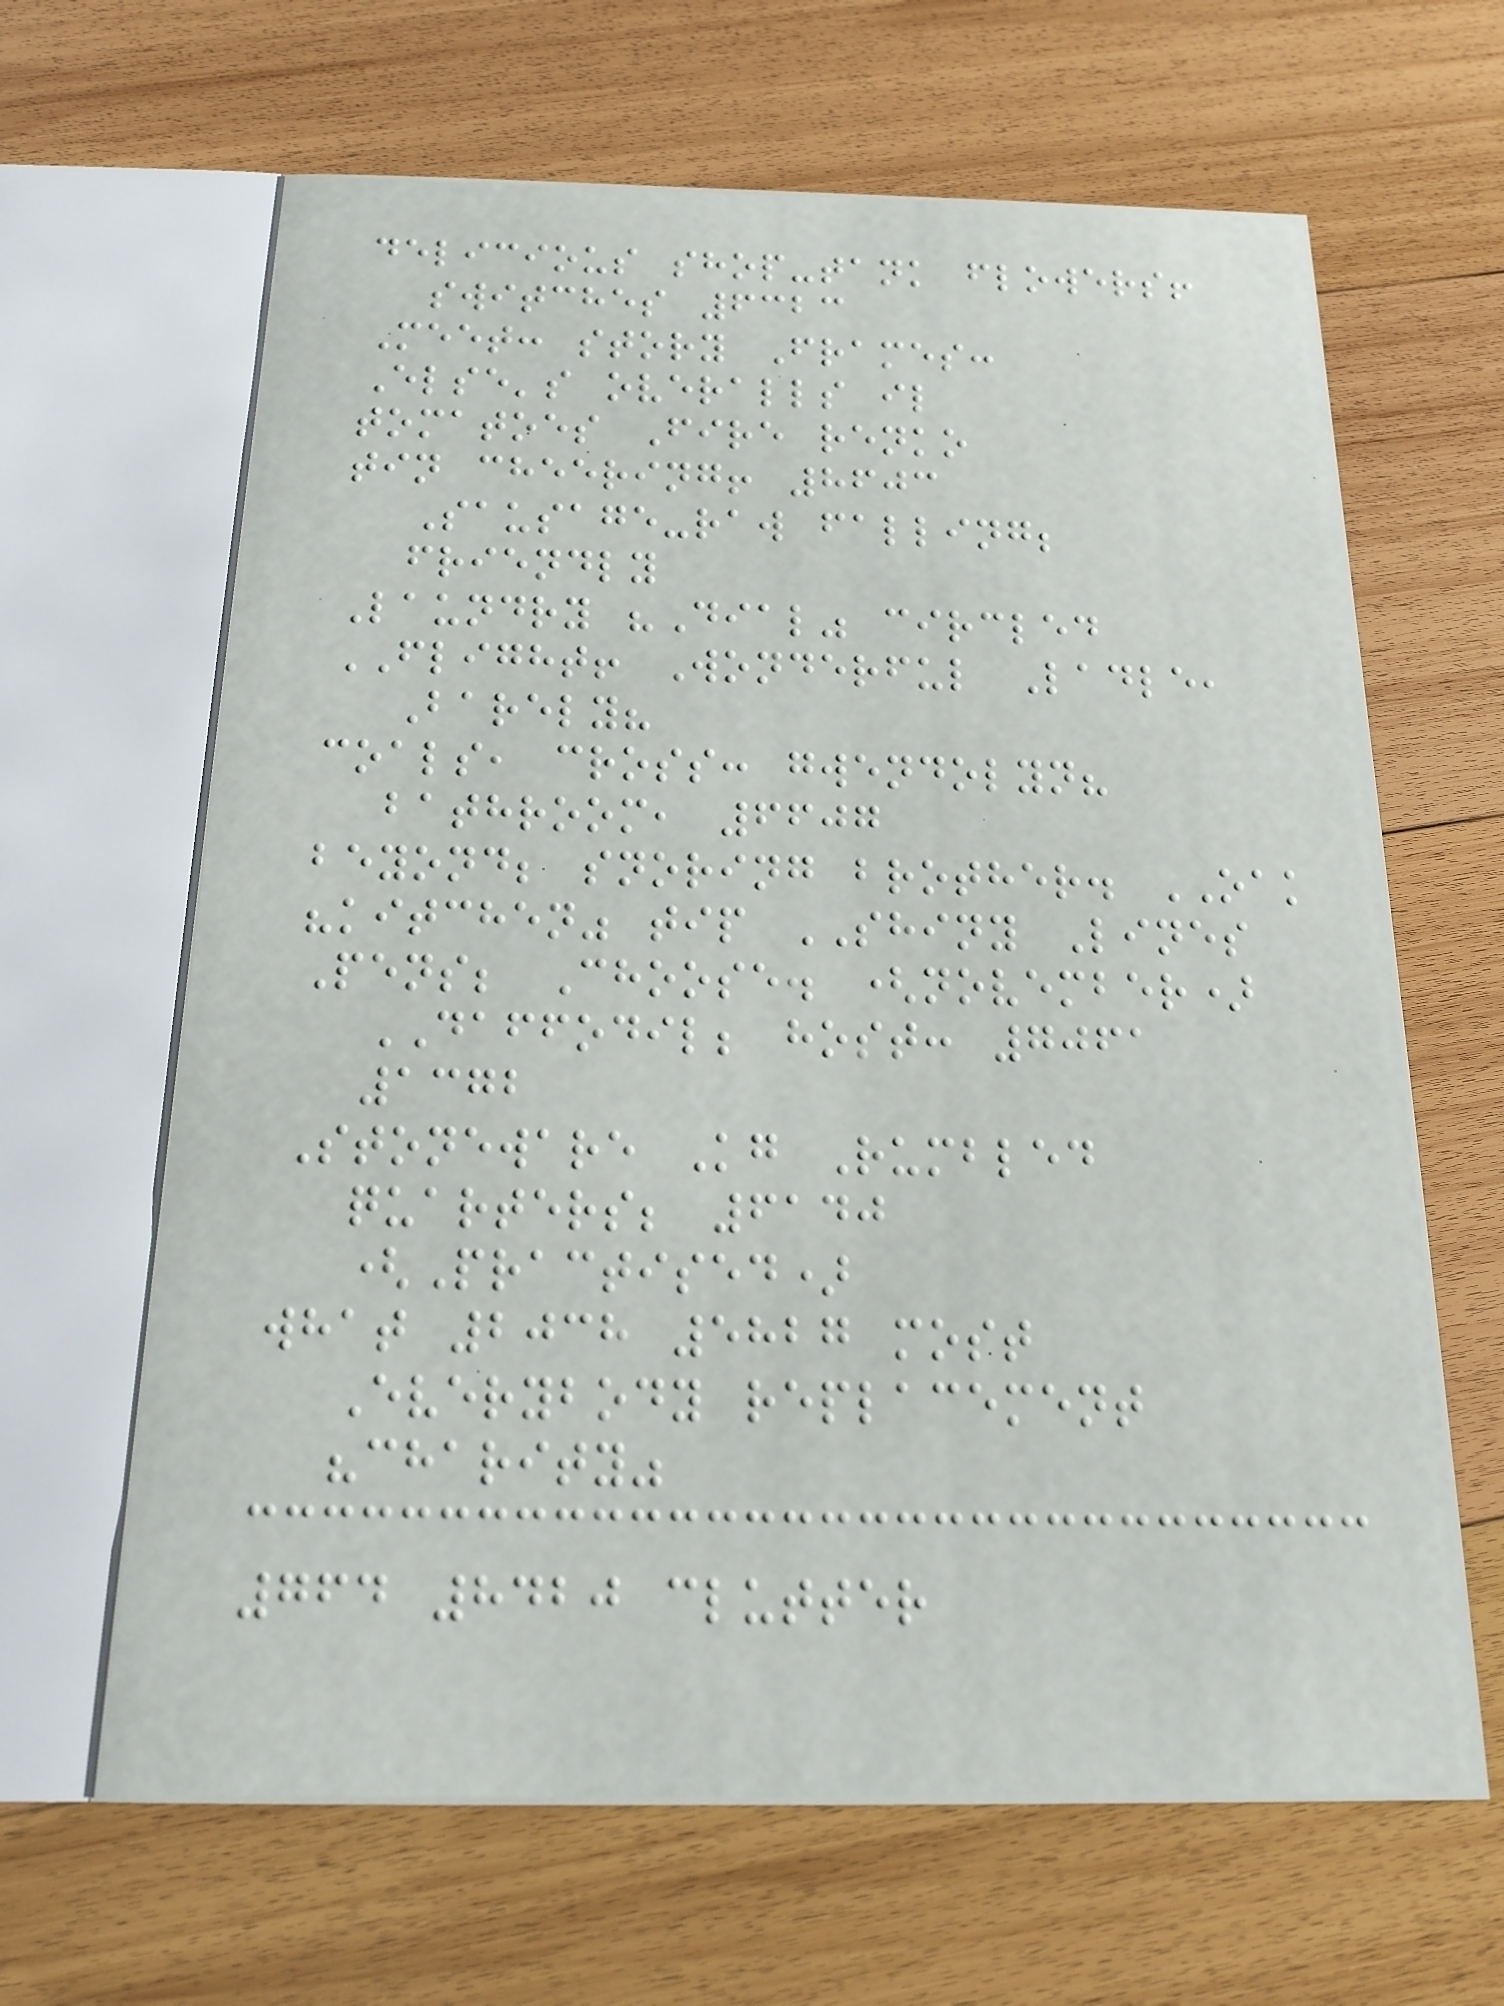delicious shop-tank flowers!
switches 6323
Meet: story Frames:
Else's overalls il
tomatoes Fire renko
tin cheering! 8603
Sausage-raw falling;
friendly
Laundry "Dial" circled
FLIGHT! Wonderful Ladle,
Barely?
coals, cross: gwendolyn?
bathroom, 6607
beyond; snoring brother. OAK
"kitchen" tip SHINY Lines
Pens; Choose. (november)
DAFFODIL; host: 7061
1372
Stoneware Kg Rumbled
quarters; 6140
(Practised)
what 2038 5827 most
Everybody replacement
"charity"
764 8420 clutter
